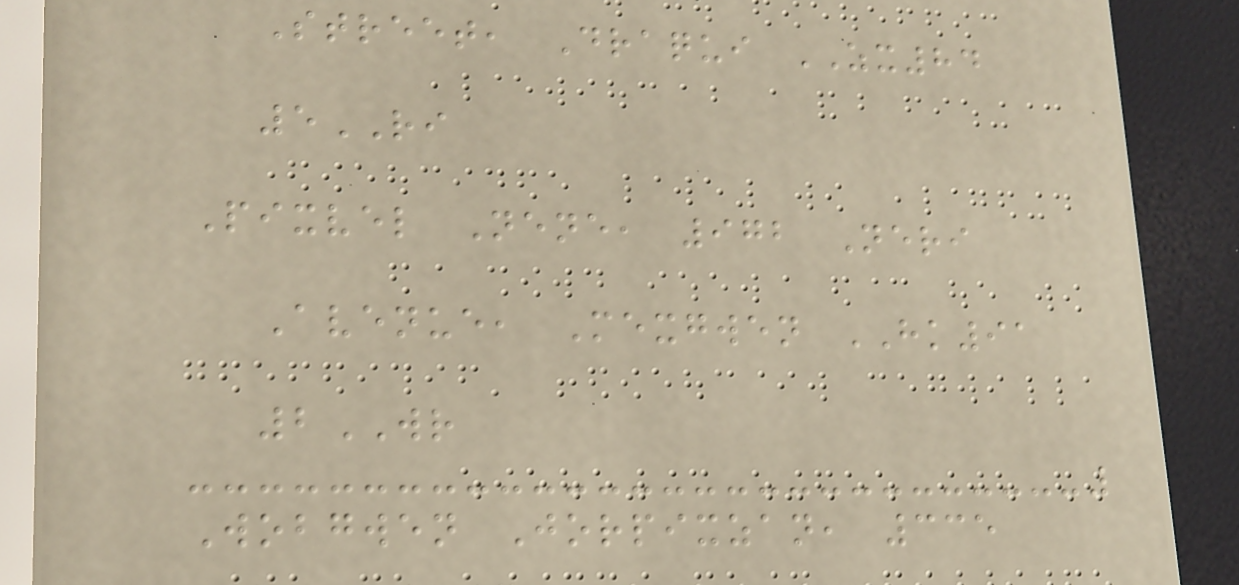Street, Draqui ZX84
5RI
Pixvel Nene, 972 Neri
Avenue, Mexgwen HK91
2WR
Wobgwen Jorpixzan, 335
